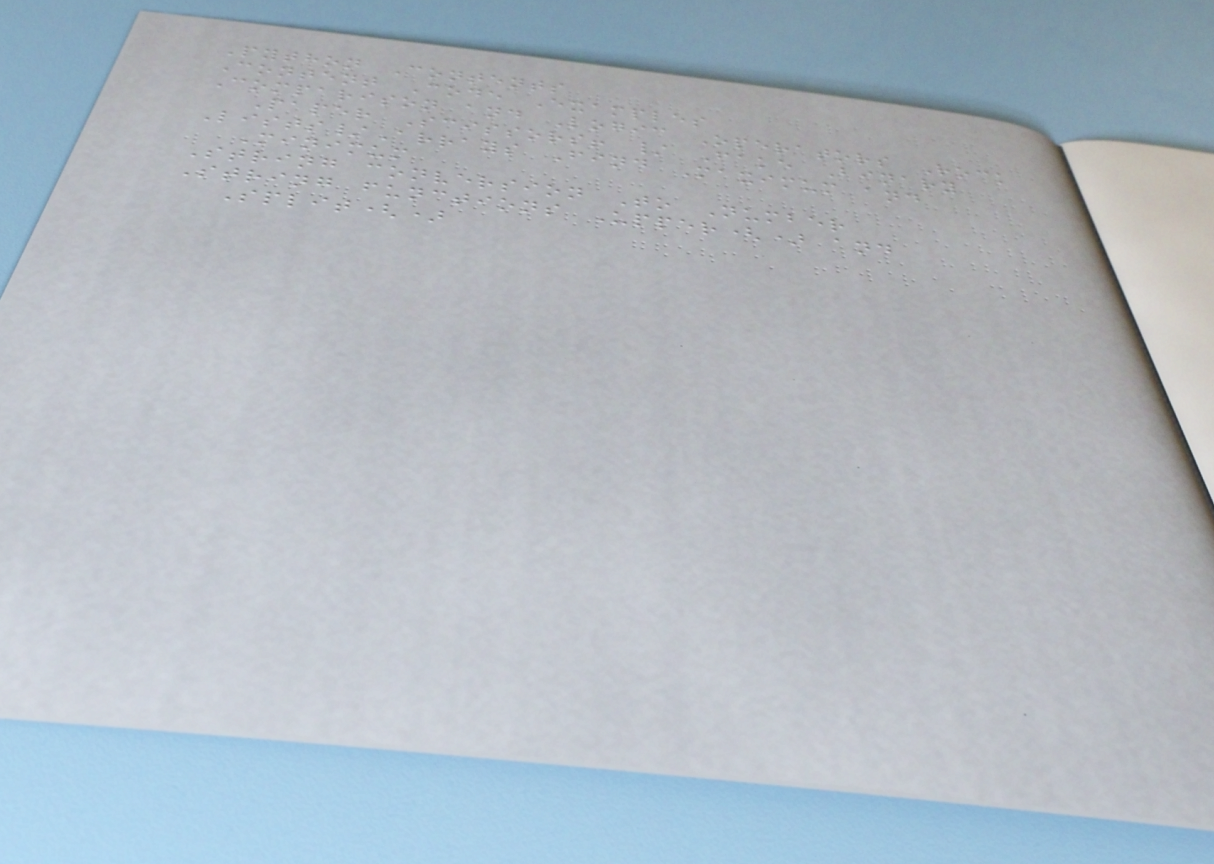Python Contents
Content Code Examples
Comparison and Logic Operators Rock
Paper Scissors! / Fake Binary
Lists/Arrays Find Maximum and
Minimum
String conversion To Number
String functions Upper() and
Split()
